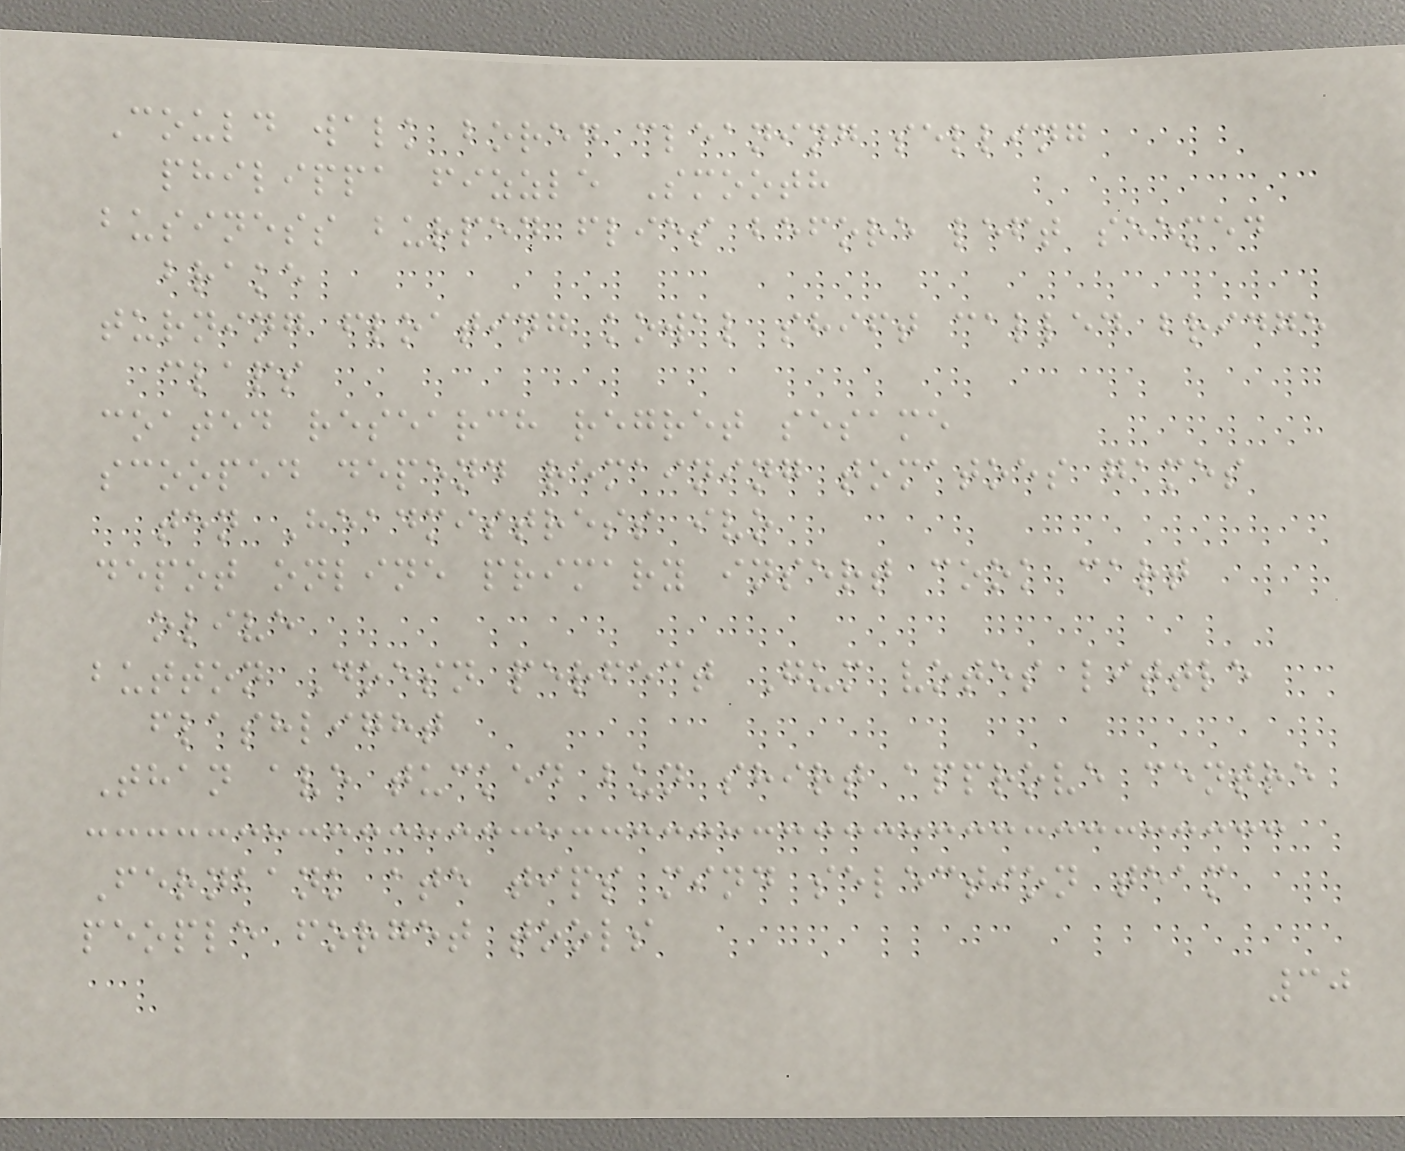Could walk bored cleaning selling
philippa fizzle Smooth
business burped flies before left seemed
brake
turning floating kowal shift called bridge
claps
coated research regret sesame
scooped depend remaining tomatoes games
ten Headmistress ivo
depot online primary insert cook cart
olive
button Doesn perfect Gum votes little
flashlight
Than ave tucked bun shirt approve centre
Fernbank ate tips mind selection team
people forget tools
30
